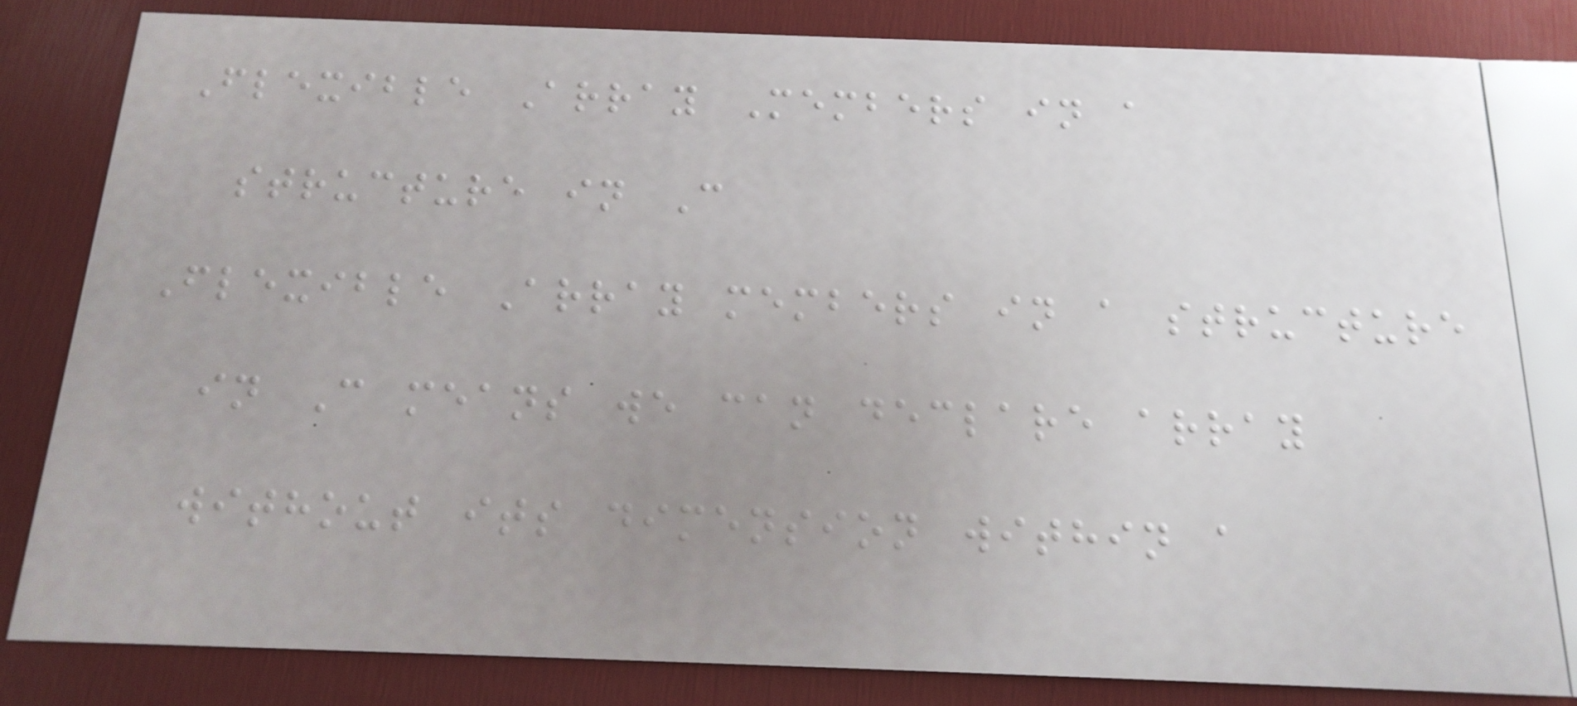Flexible Array Members in a
structure in C
Flexible Array members in a structure
in C means we can declare array
without its dimension within a
